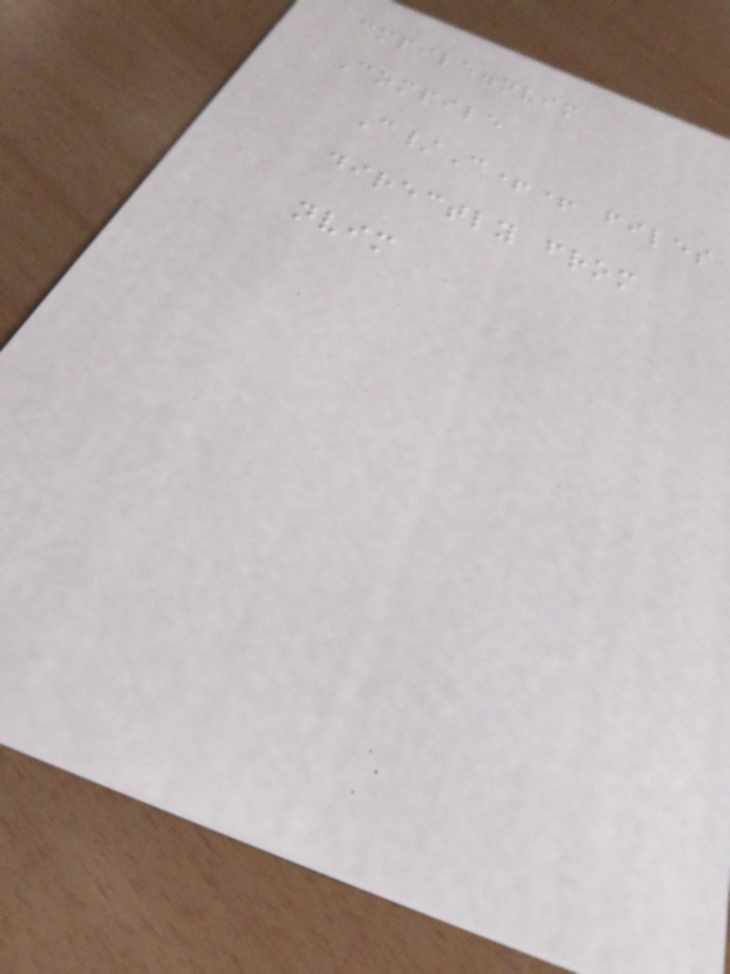cmpile.nvim
Compile
C/C++ files
directly from
nvim
